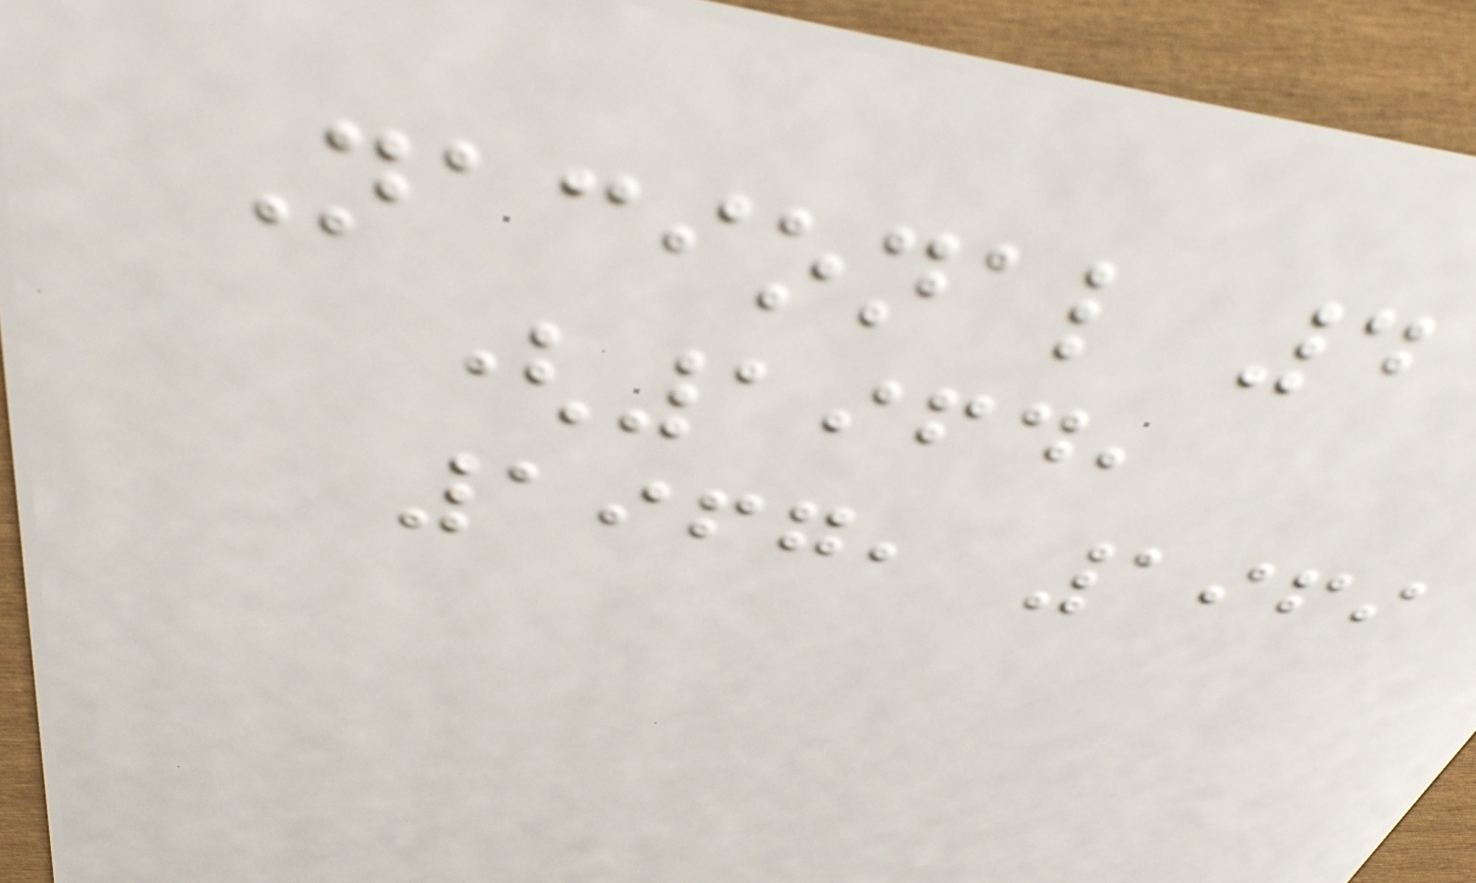Nacional 4
(1964,
1967, 1969
